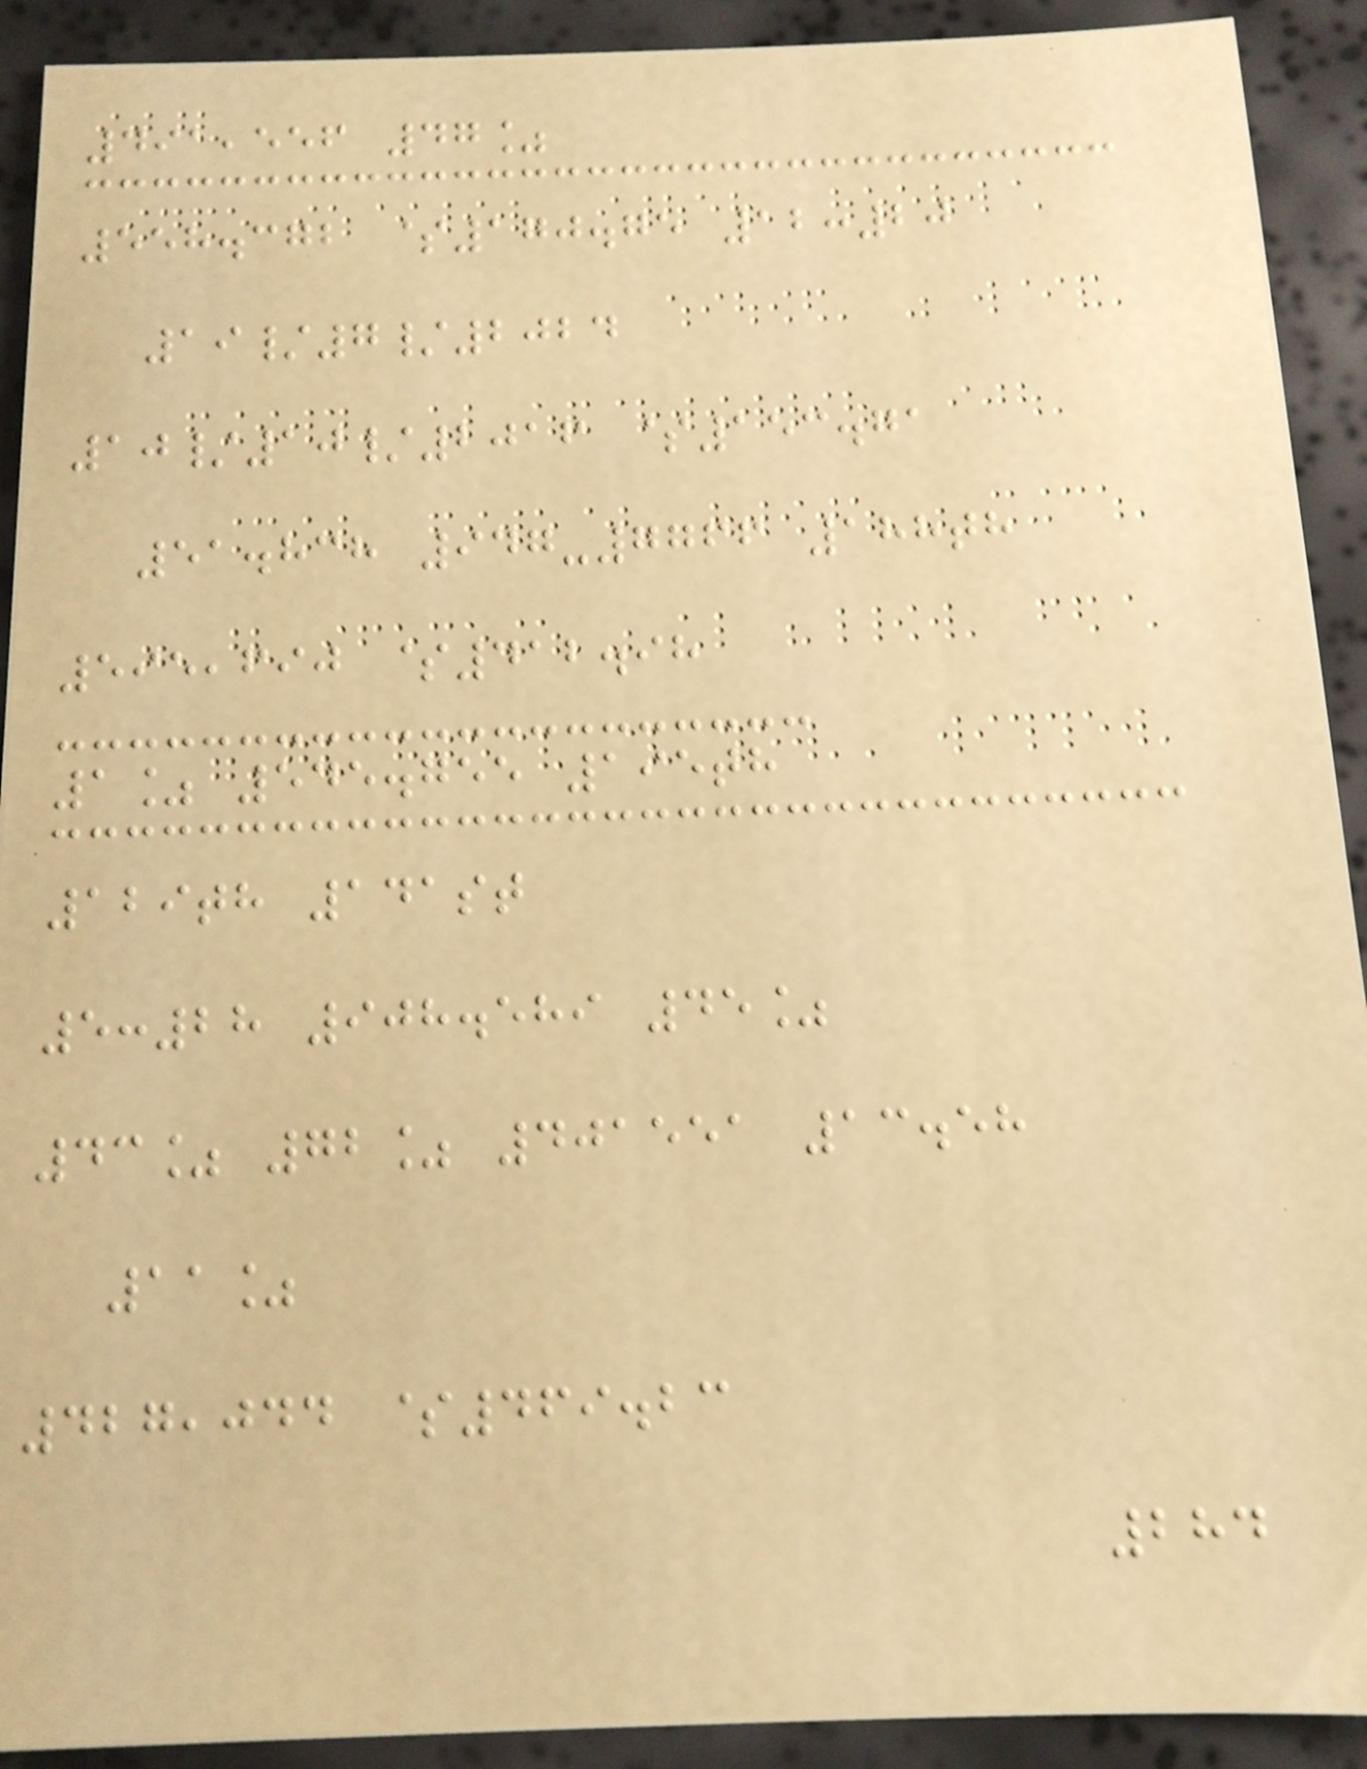491,556 47%
558.372 $170.75 12:20
19/7/2024
10/10/2016 $153.71
51.838 947-7766 188th
595,690 $412.98
1% 545.755 195th
129th 141st
5:28 908.589 45%
43% 72% 401551 13.58
11%
427,044 $469.23
284
